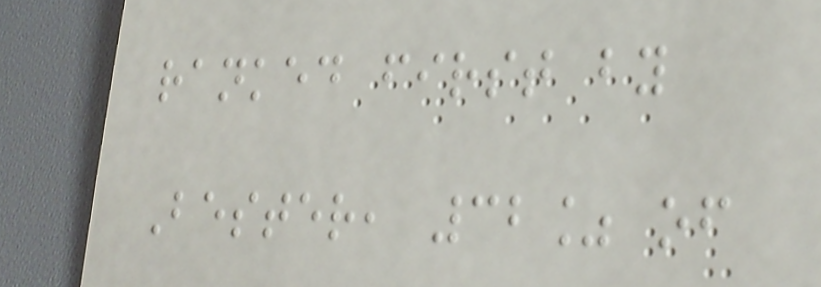ranked first by
Bester, 32% of
